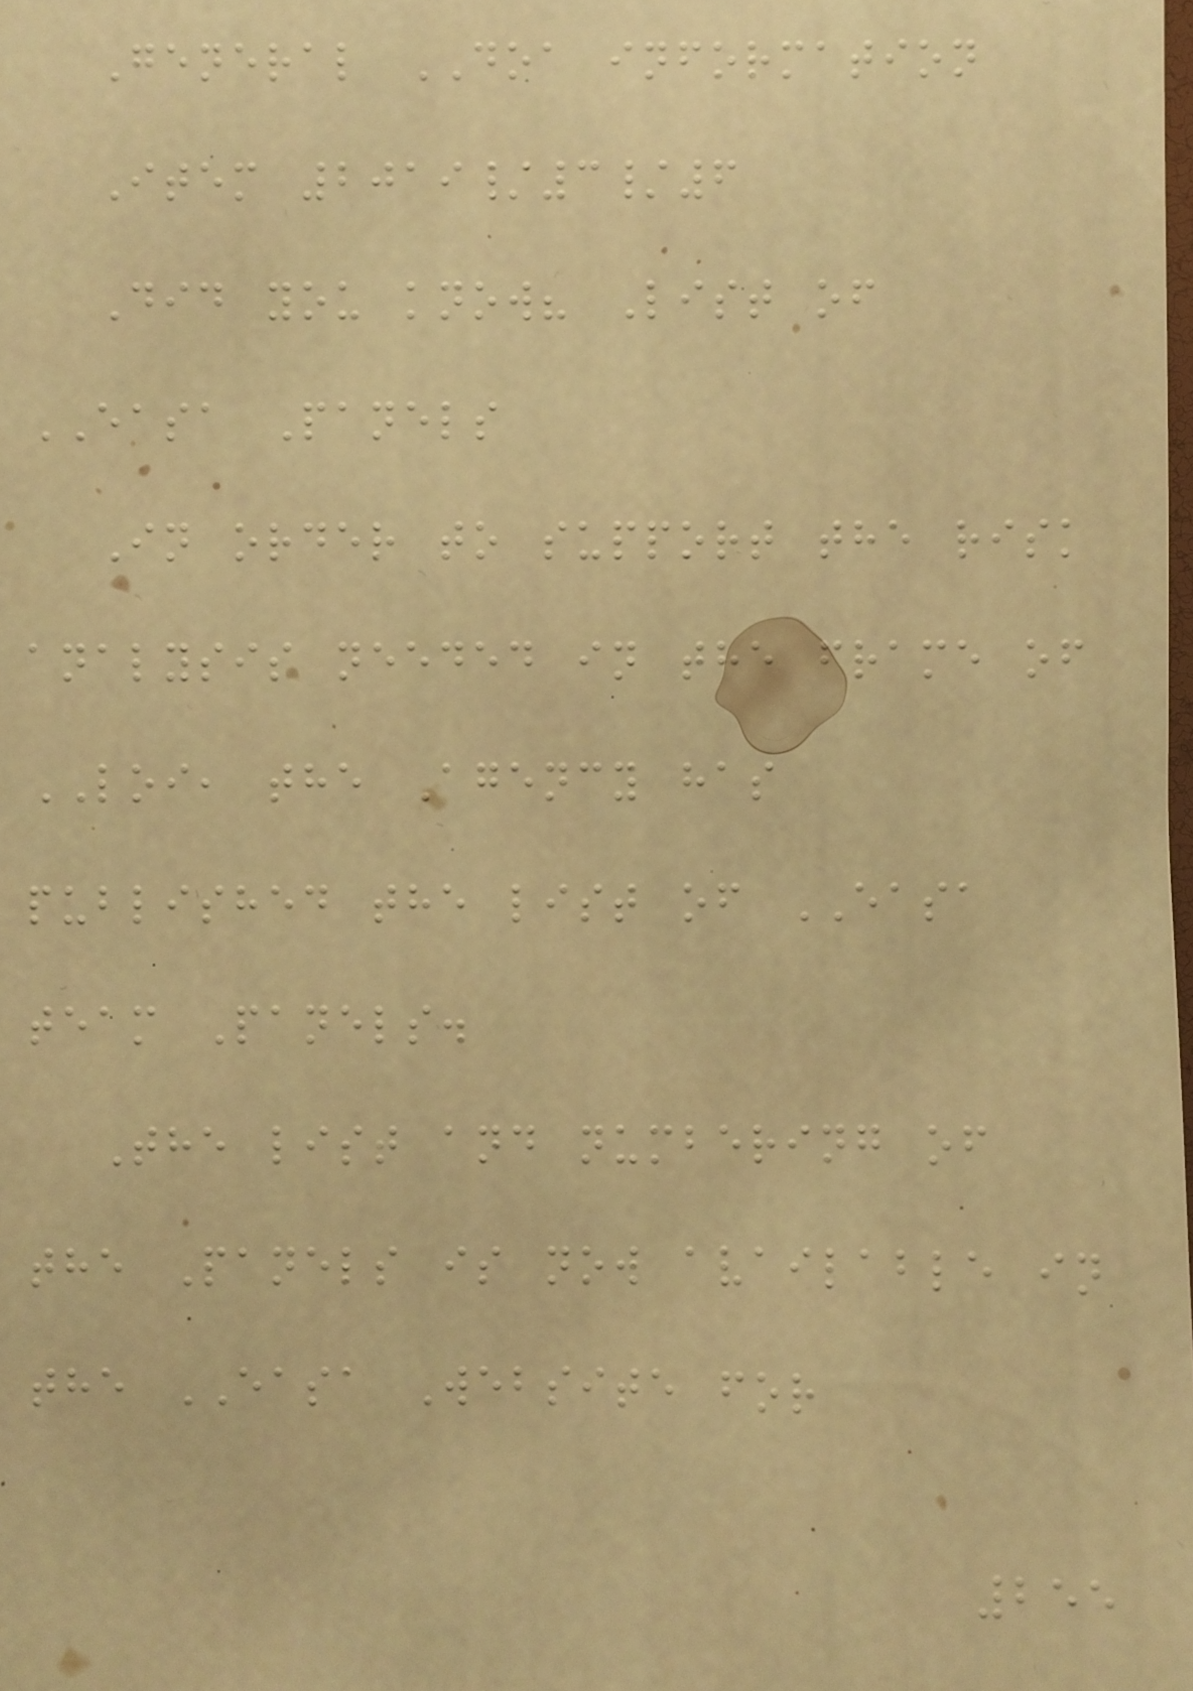General DOA information
Item 2019/3/6
Did you know? List of
EASA Panels
In order to support the risk
analysis needed in the frame of
LOI, the Agency has
published the list of EASA
team Panels.
The list and numbering of
the Panels is now available in
the EASA Website for
255
